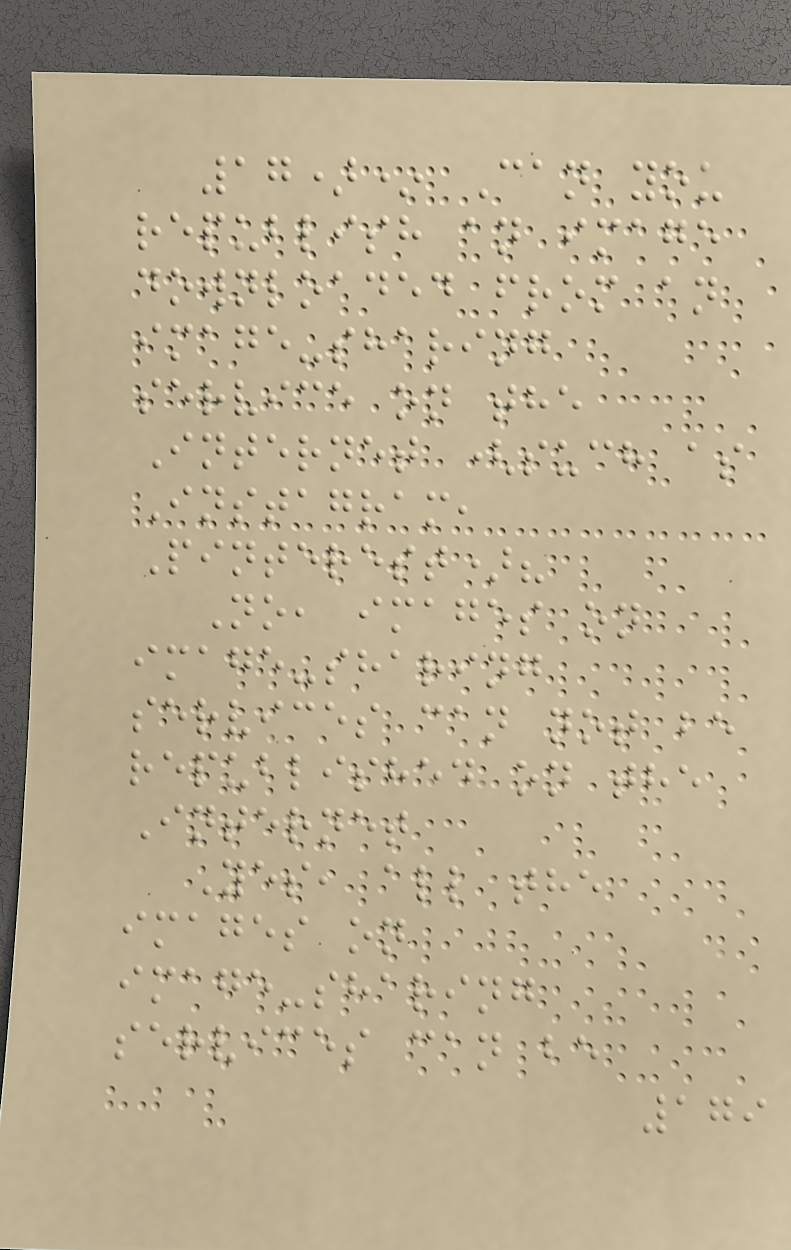17)* Can you
republish an image
downloaded from an
image-sharing
service on the
Internet (such as
Instagram,
Pinterest)?
No, images on
image-sharing
services can not be
republished on the
Internet
Yes, all the
images on
image-sharing
services can be
179
